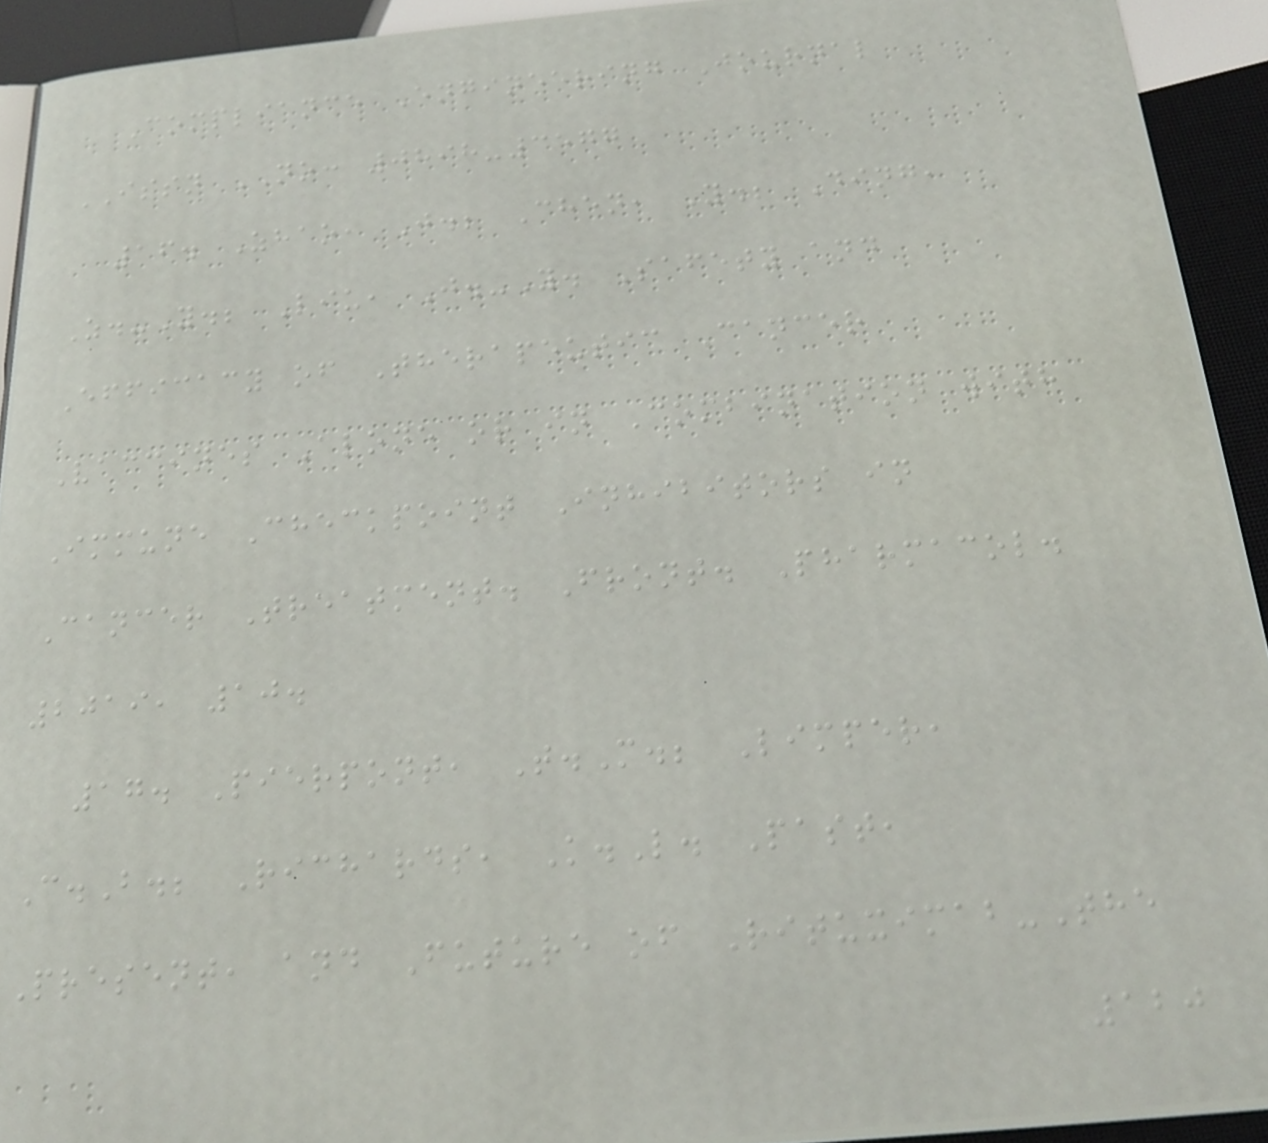Compliance Engineering Journal
ISSN NO: 0898-3577
16. Zhao, J.; Chen, Y.; Ding,
Z.-Y.; Liu, J.-Y. Safety and
Efficacy of Therapeutic Cancer
Vaccines Alone or in Combination with
Immune Checkpoint Inhibitors in
Cancer Treatment. Front. Pharmacol.
2019, 10.
17. Pierpont, T.M.; Limper,
C.B.; Richards, K.L. Past,
Present, and Future of Rituximab-The
120
